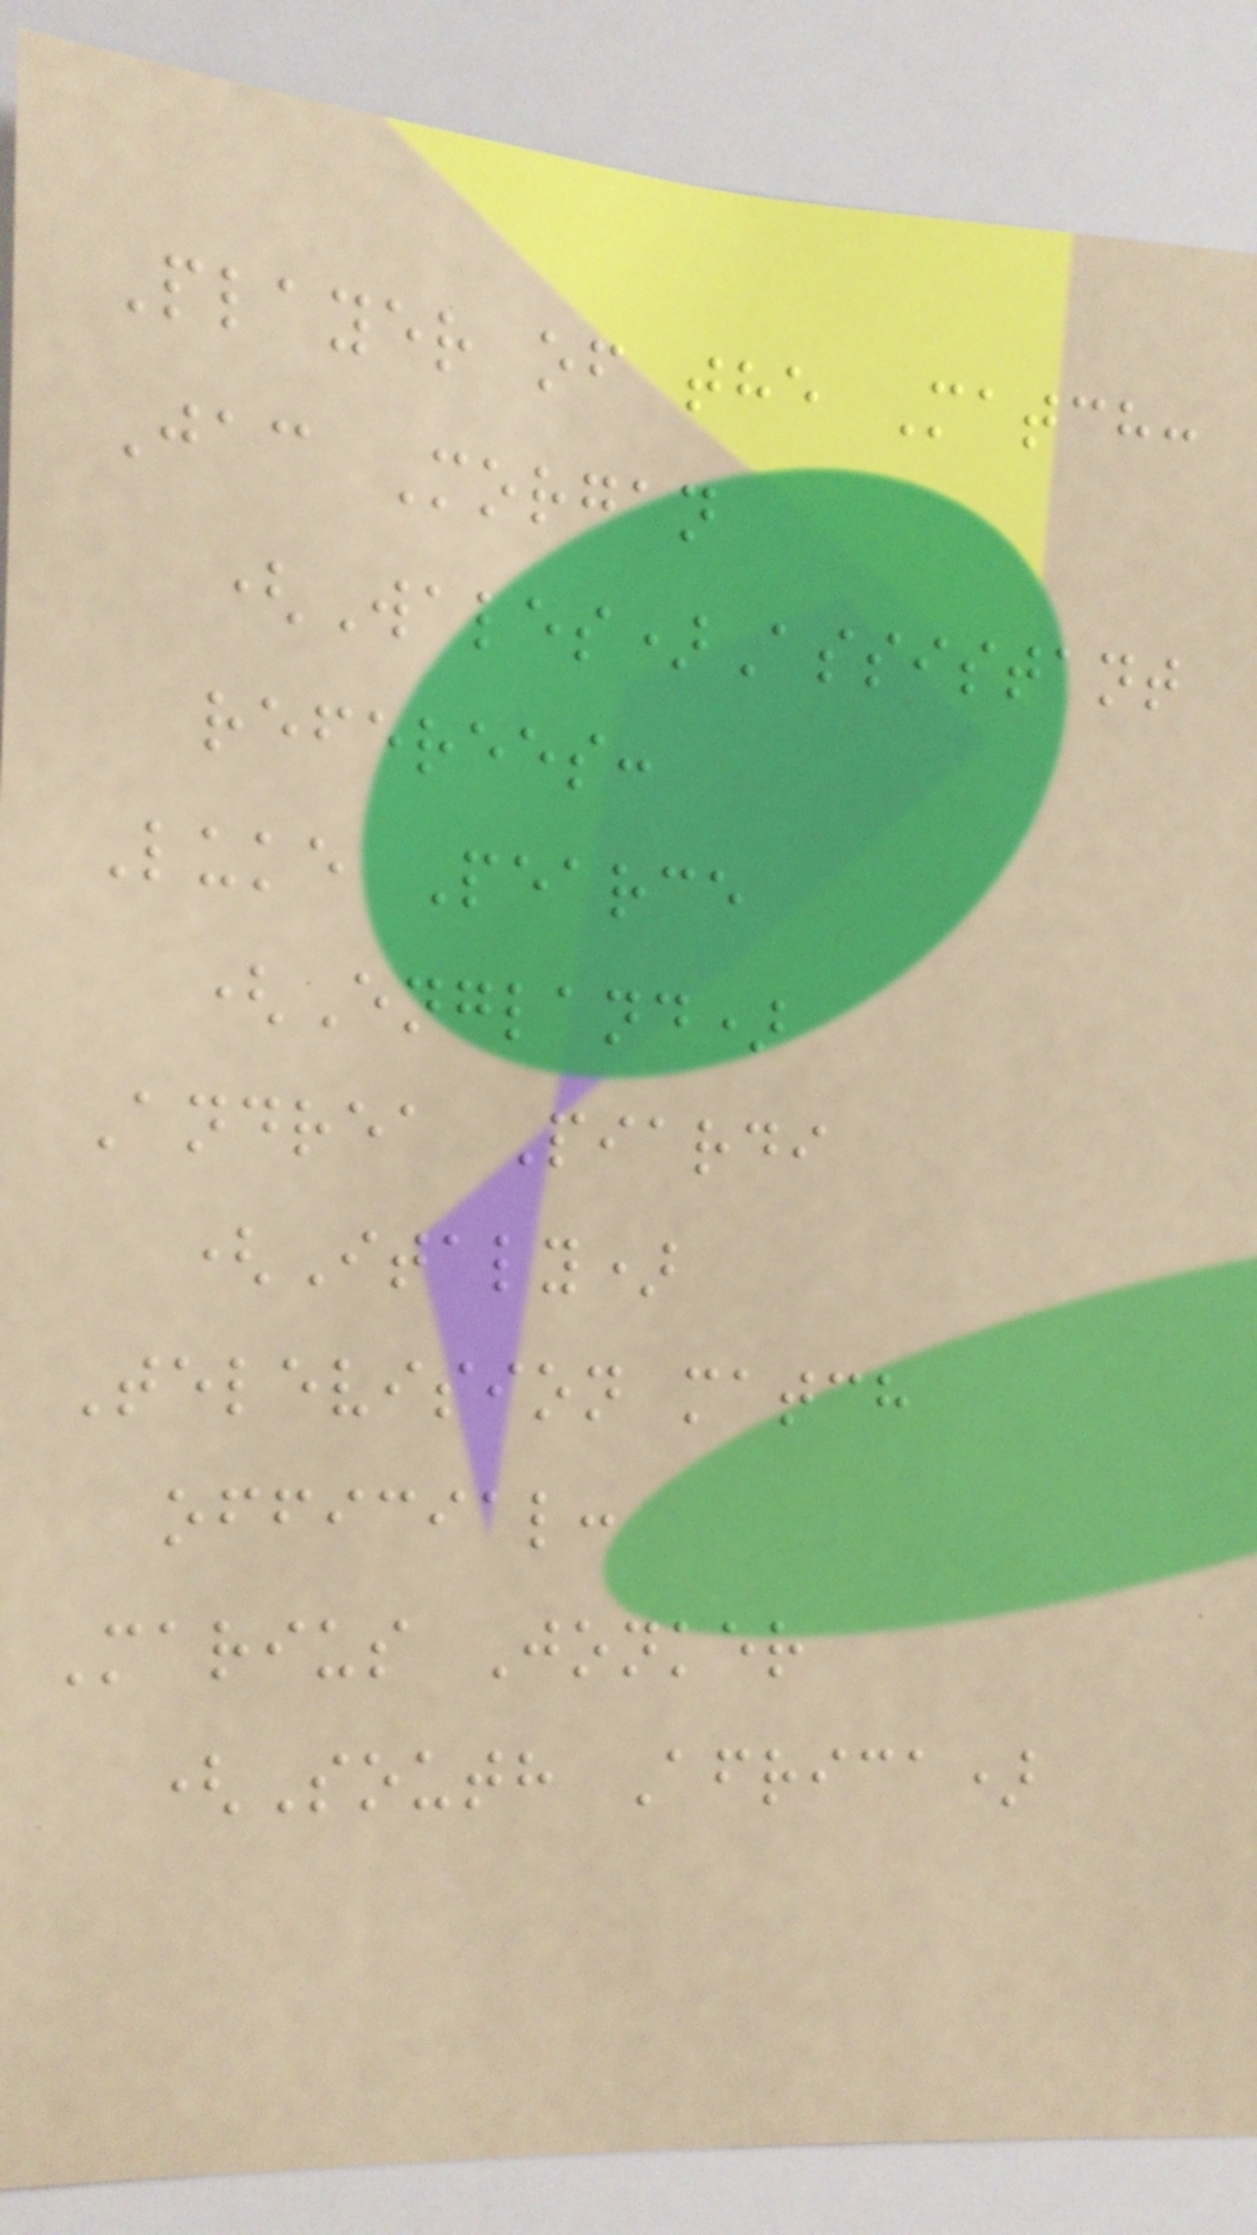Player of the Match:
Jac Morgan
(Wales)Assistant
referees:
Luke Pearce
(England)
Andrea Piardi
(Italy)
Television match
official:
Marius Jonker
(South Africa)
